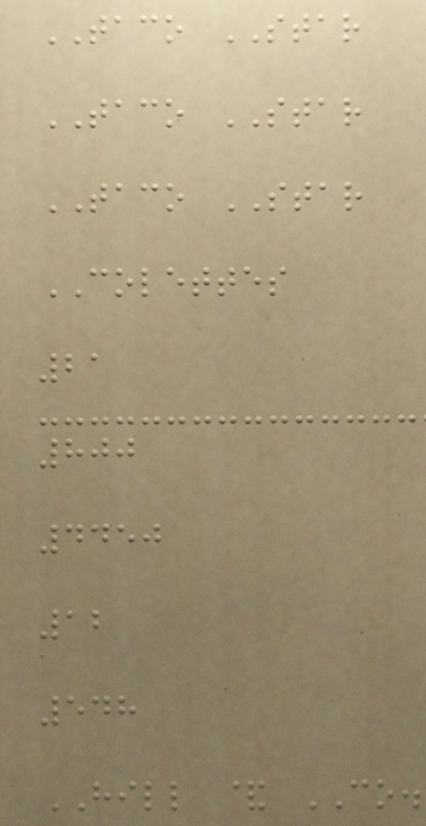TACO STAR
TACO STAR
TACO STAR
COLETTES
21
800
4450
12
548
HILL & CO.
